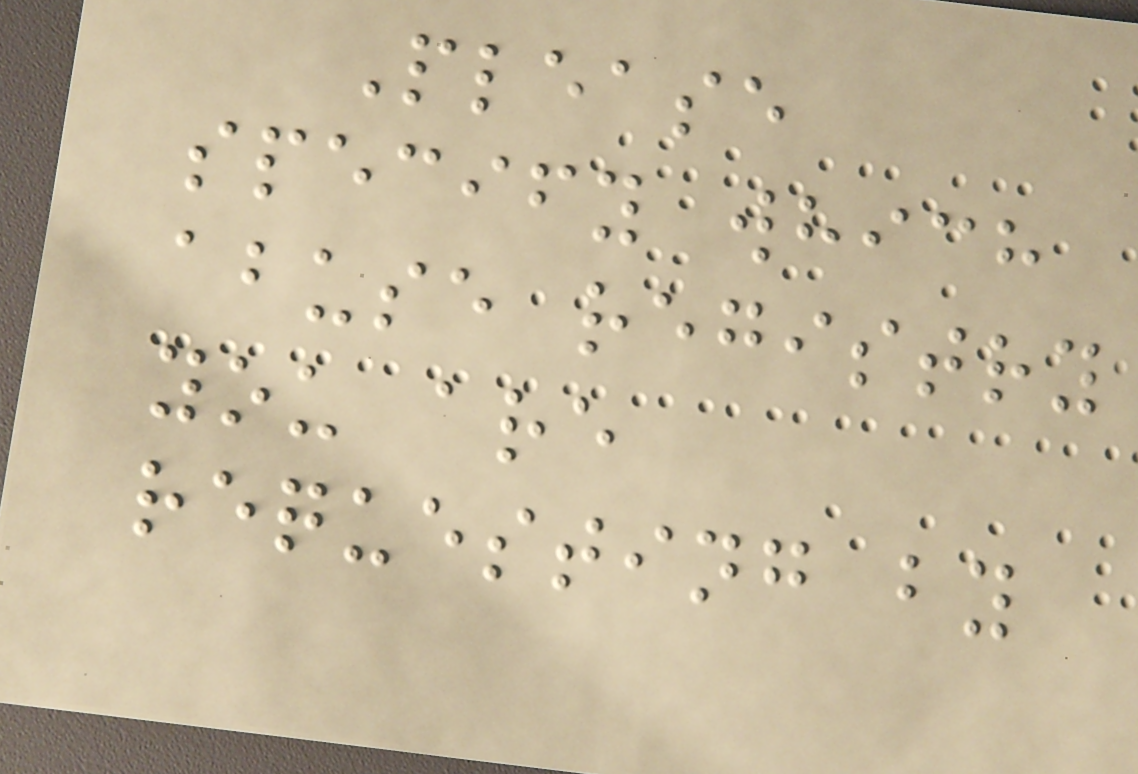Please
specify which
abuse registry
you are
requesting by
